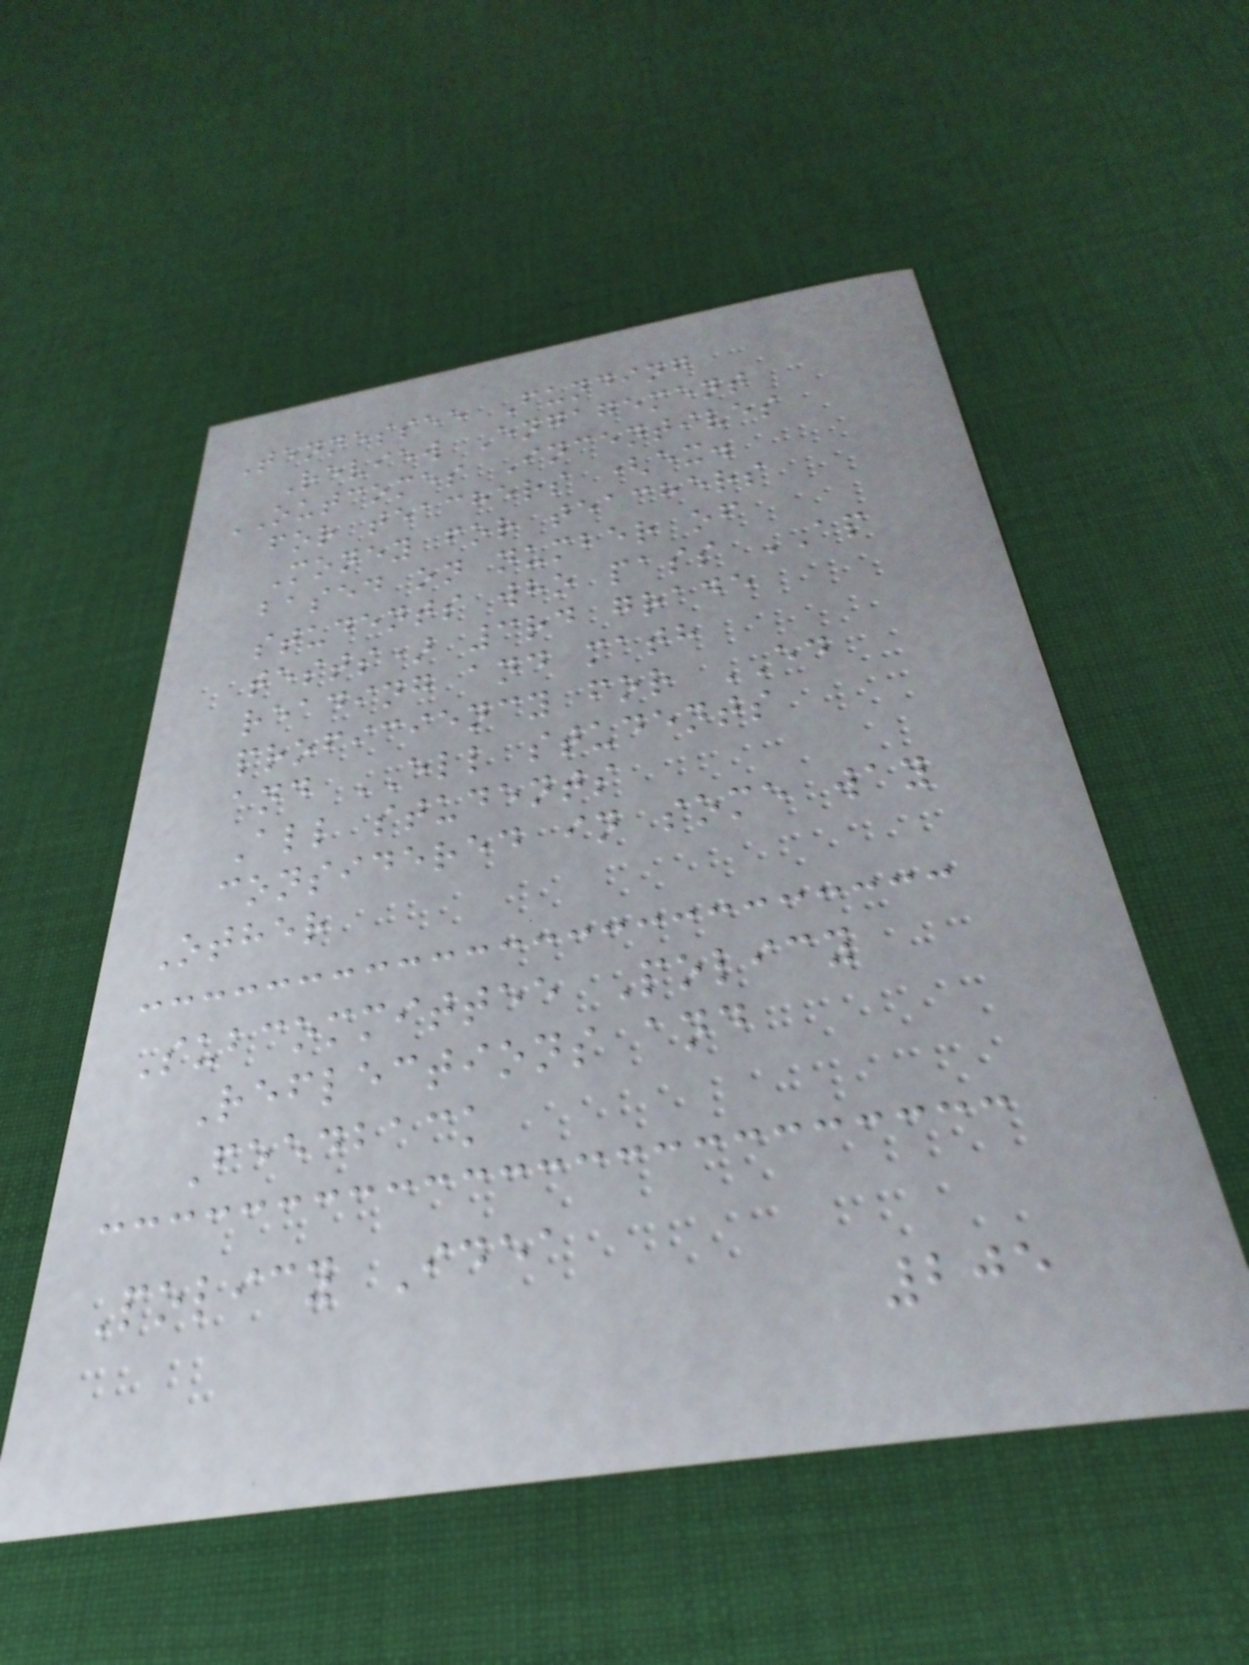Tennessee Funding
Review Engagement
OUTCOMES Incentives
for teachers (ex.
Money for teachers
based on number of
students who pass AP
tests) 3rd grade
reading and math
proficiency for ED
and ELL students
All students
considered in some way
Other
Subcommittee Policy
Reflections and
Feedback
Policy Idea
205
